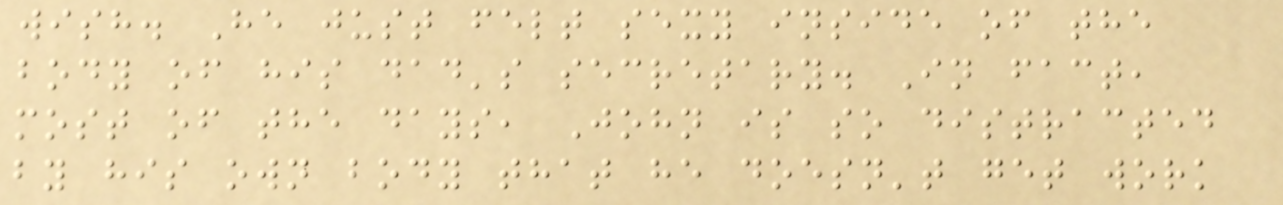wish. He just felt sexy inside of the
body of his dad's secretary. In fact,
most of the days, John is so distracted
by his own body that he doesn't get work
